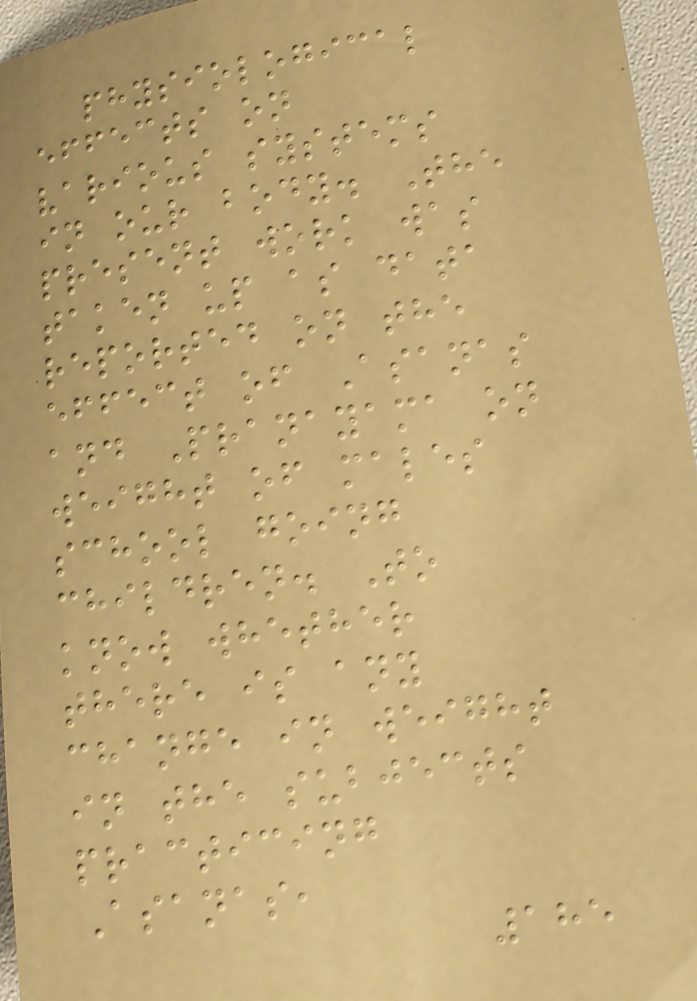physiological
effects on
various systems
in our body. The
present work was
taken up as data
reported on the
effect of Asanas
and Pranayama on
weight of males
school going
children. To
know whether
there is any
change in weight
in the subjects
practicing
Asanas,
185
